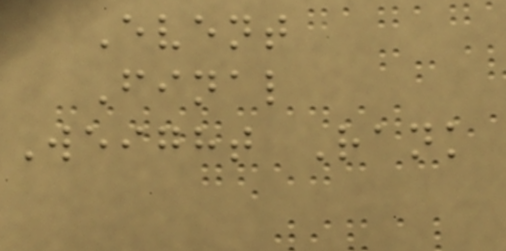Event
Final
Weight Rank
